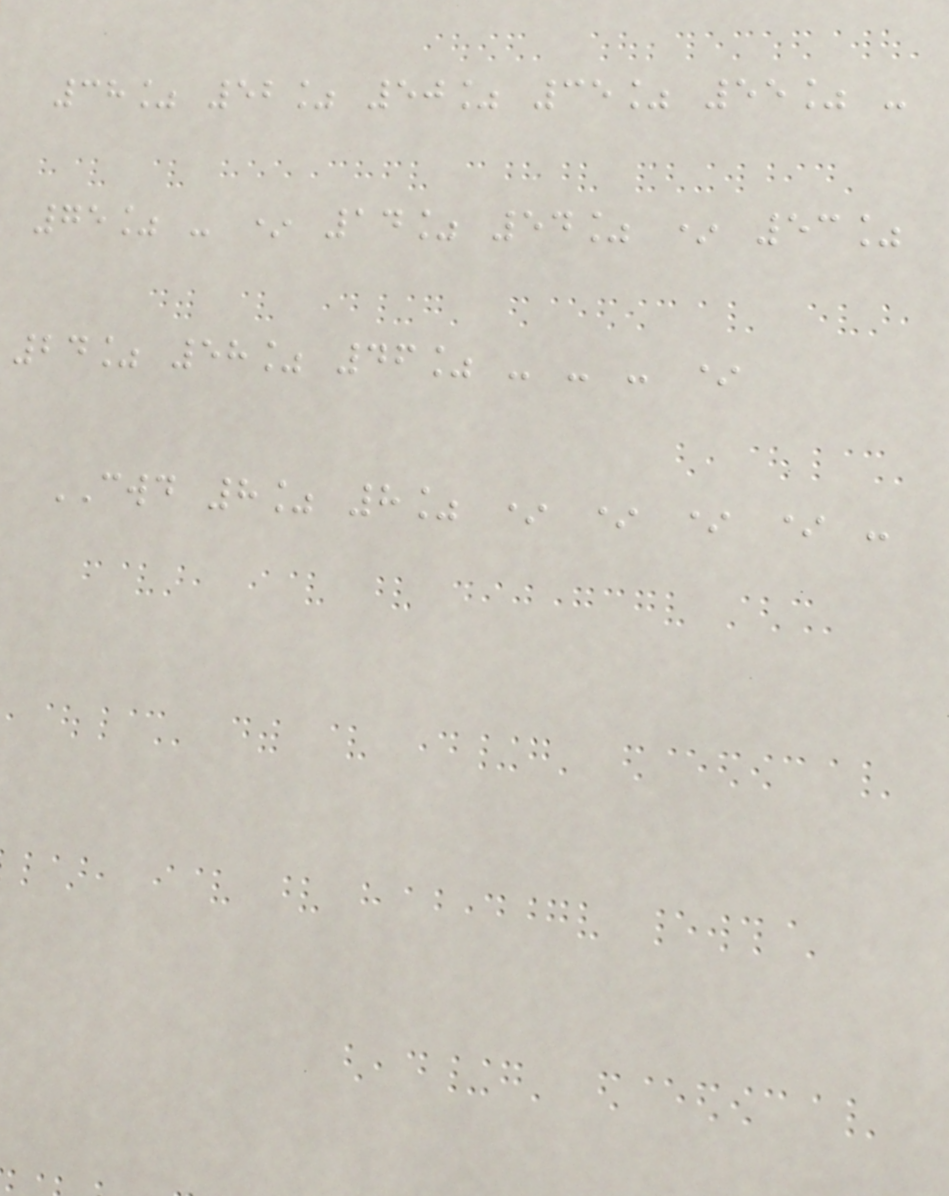38% 52% 50% 35% 55% -
75% - * 14% 54% * 53%
24% 58% 46% - - - *
CWD 8% 8% * * * * -
